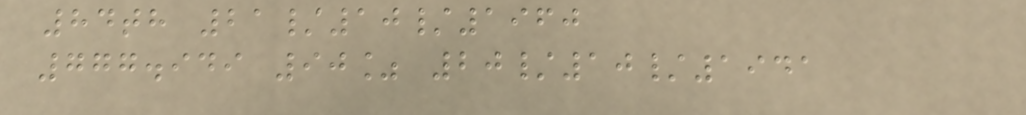84th 21/10/1960
777.949 90% 20/10/1941
